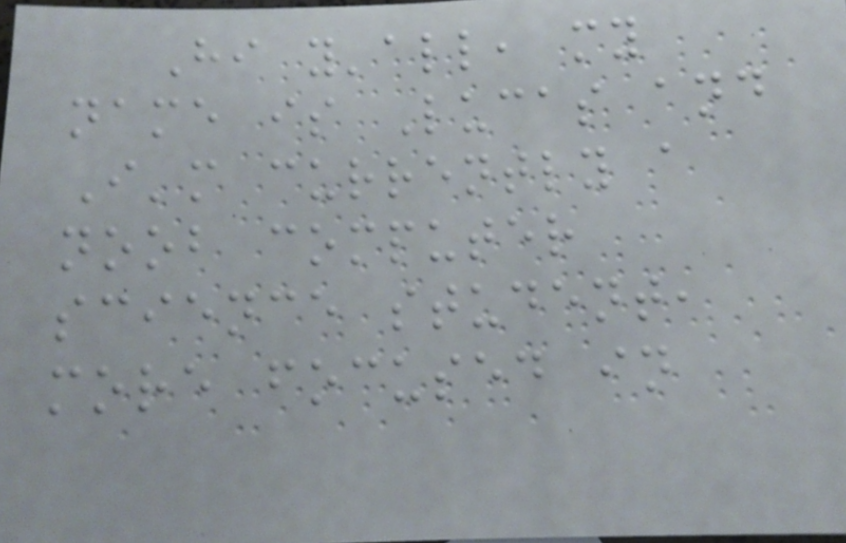Hi y'all, my
name is Lucas and
I'm currently a
noob computer
science student,
more focused in
